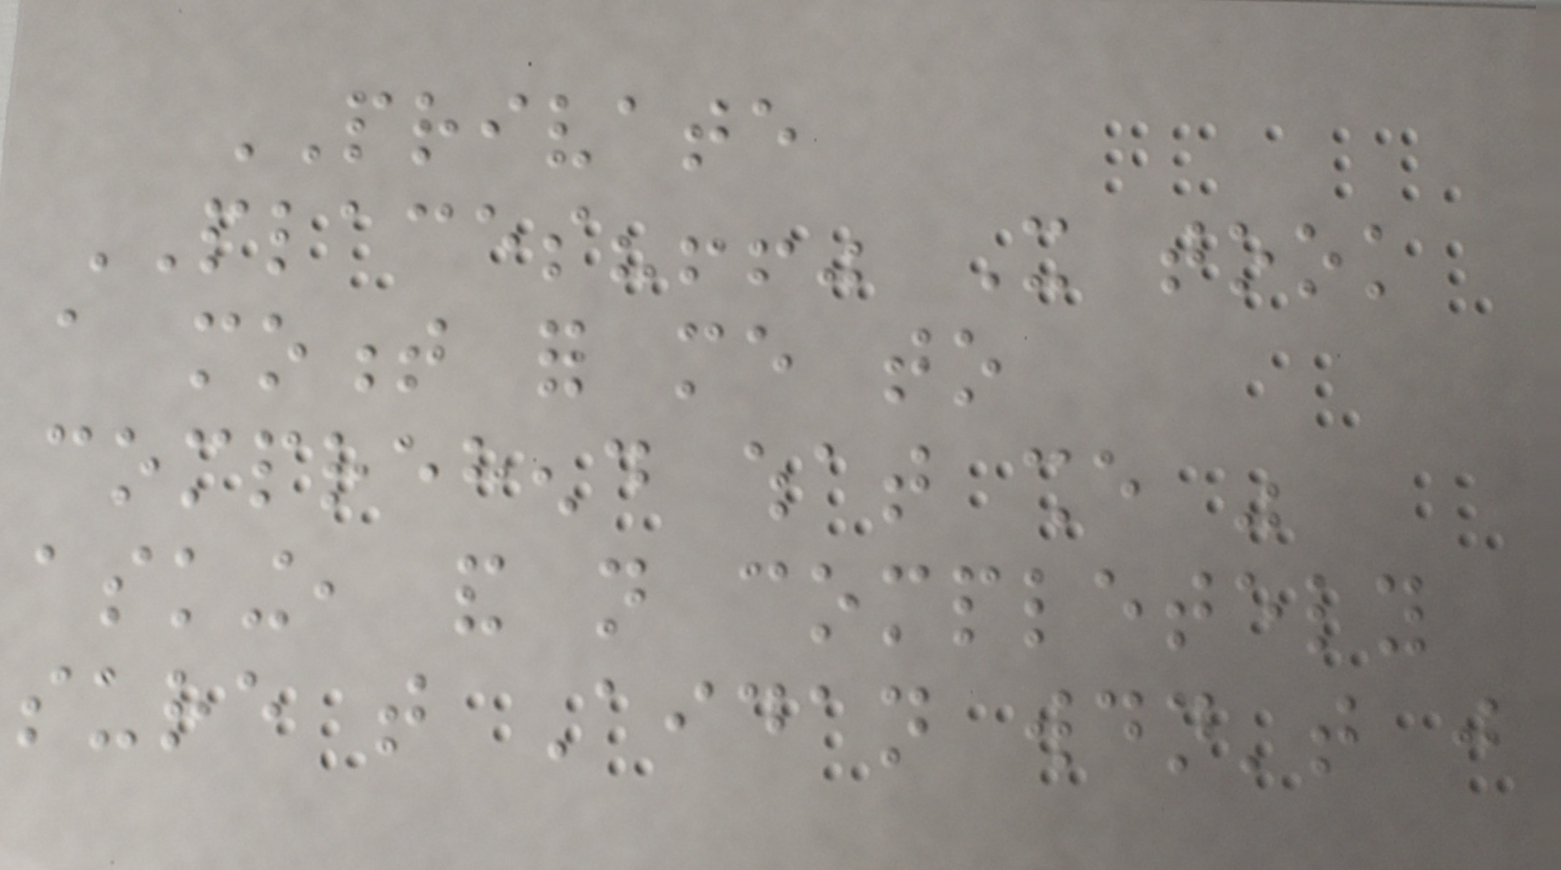PRIVATE
PLACES?!!" It took
a moment for me to
comprehend what she was
asking, and not completely
sure that Aidan wouldn't just
